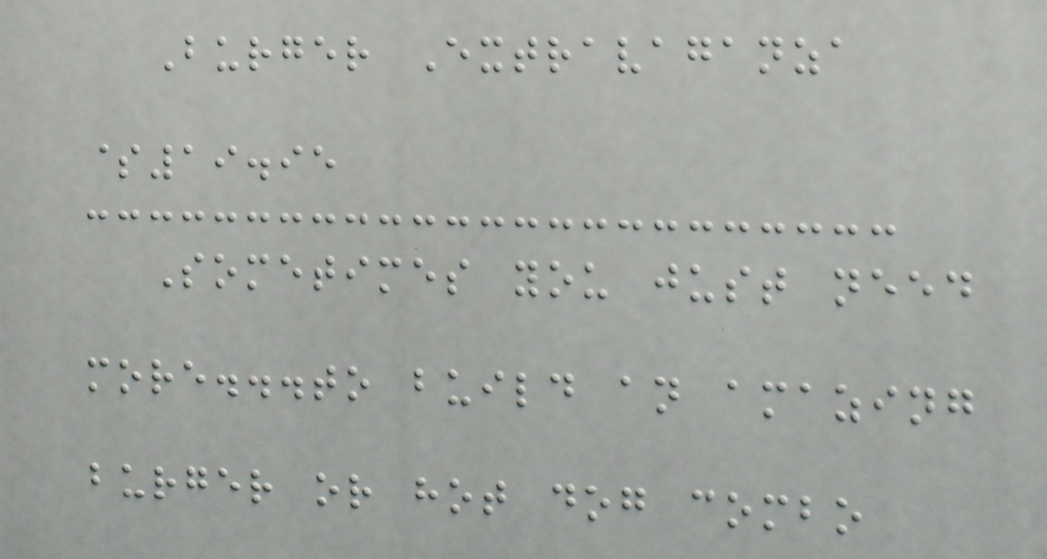Burger Extravaganza
$19.95
Sometimes you just need
more...to build an amazing
burger or hot dog combo
